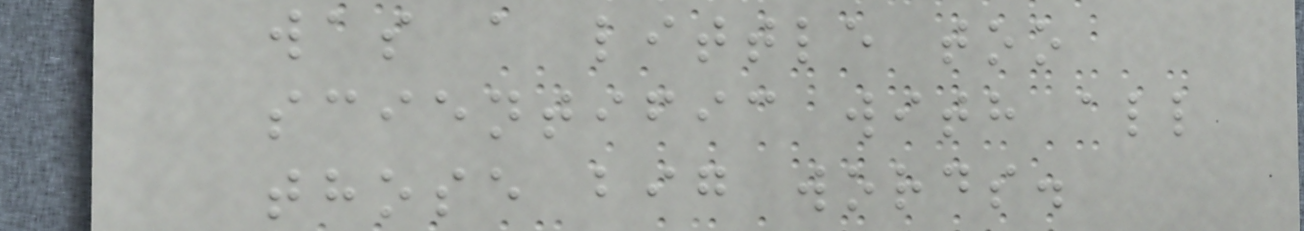was a little too
scientific with all
those big words.
